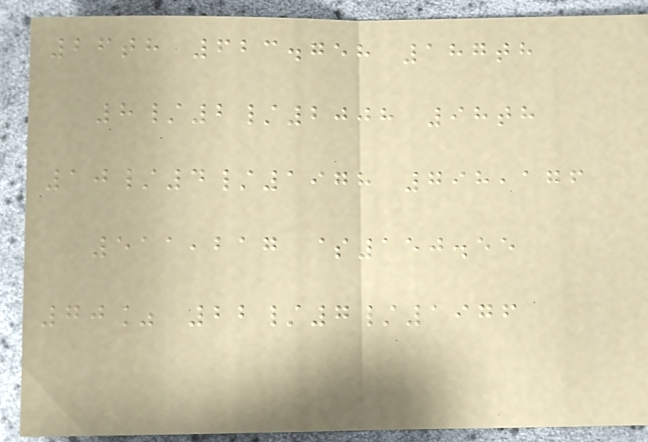26th 623.758 187th
8/2/2008 98th
10/4/1978 798,176
511,217 $150.55
70% 22/7/1976
